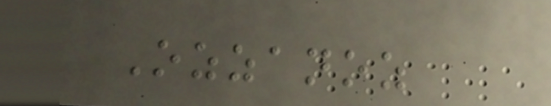Ozzanoz
